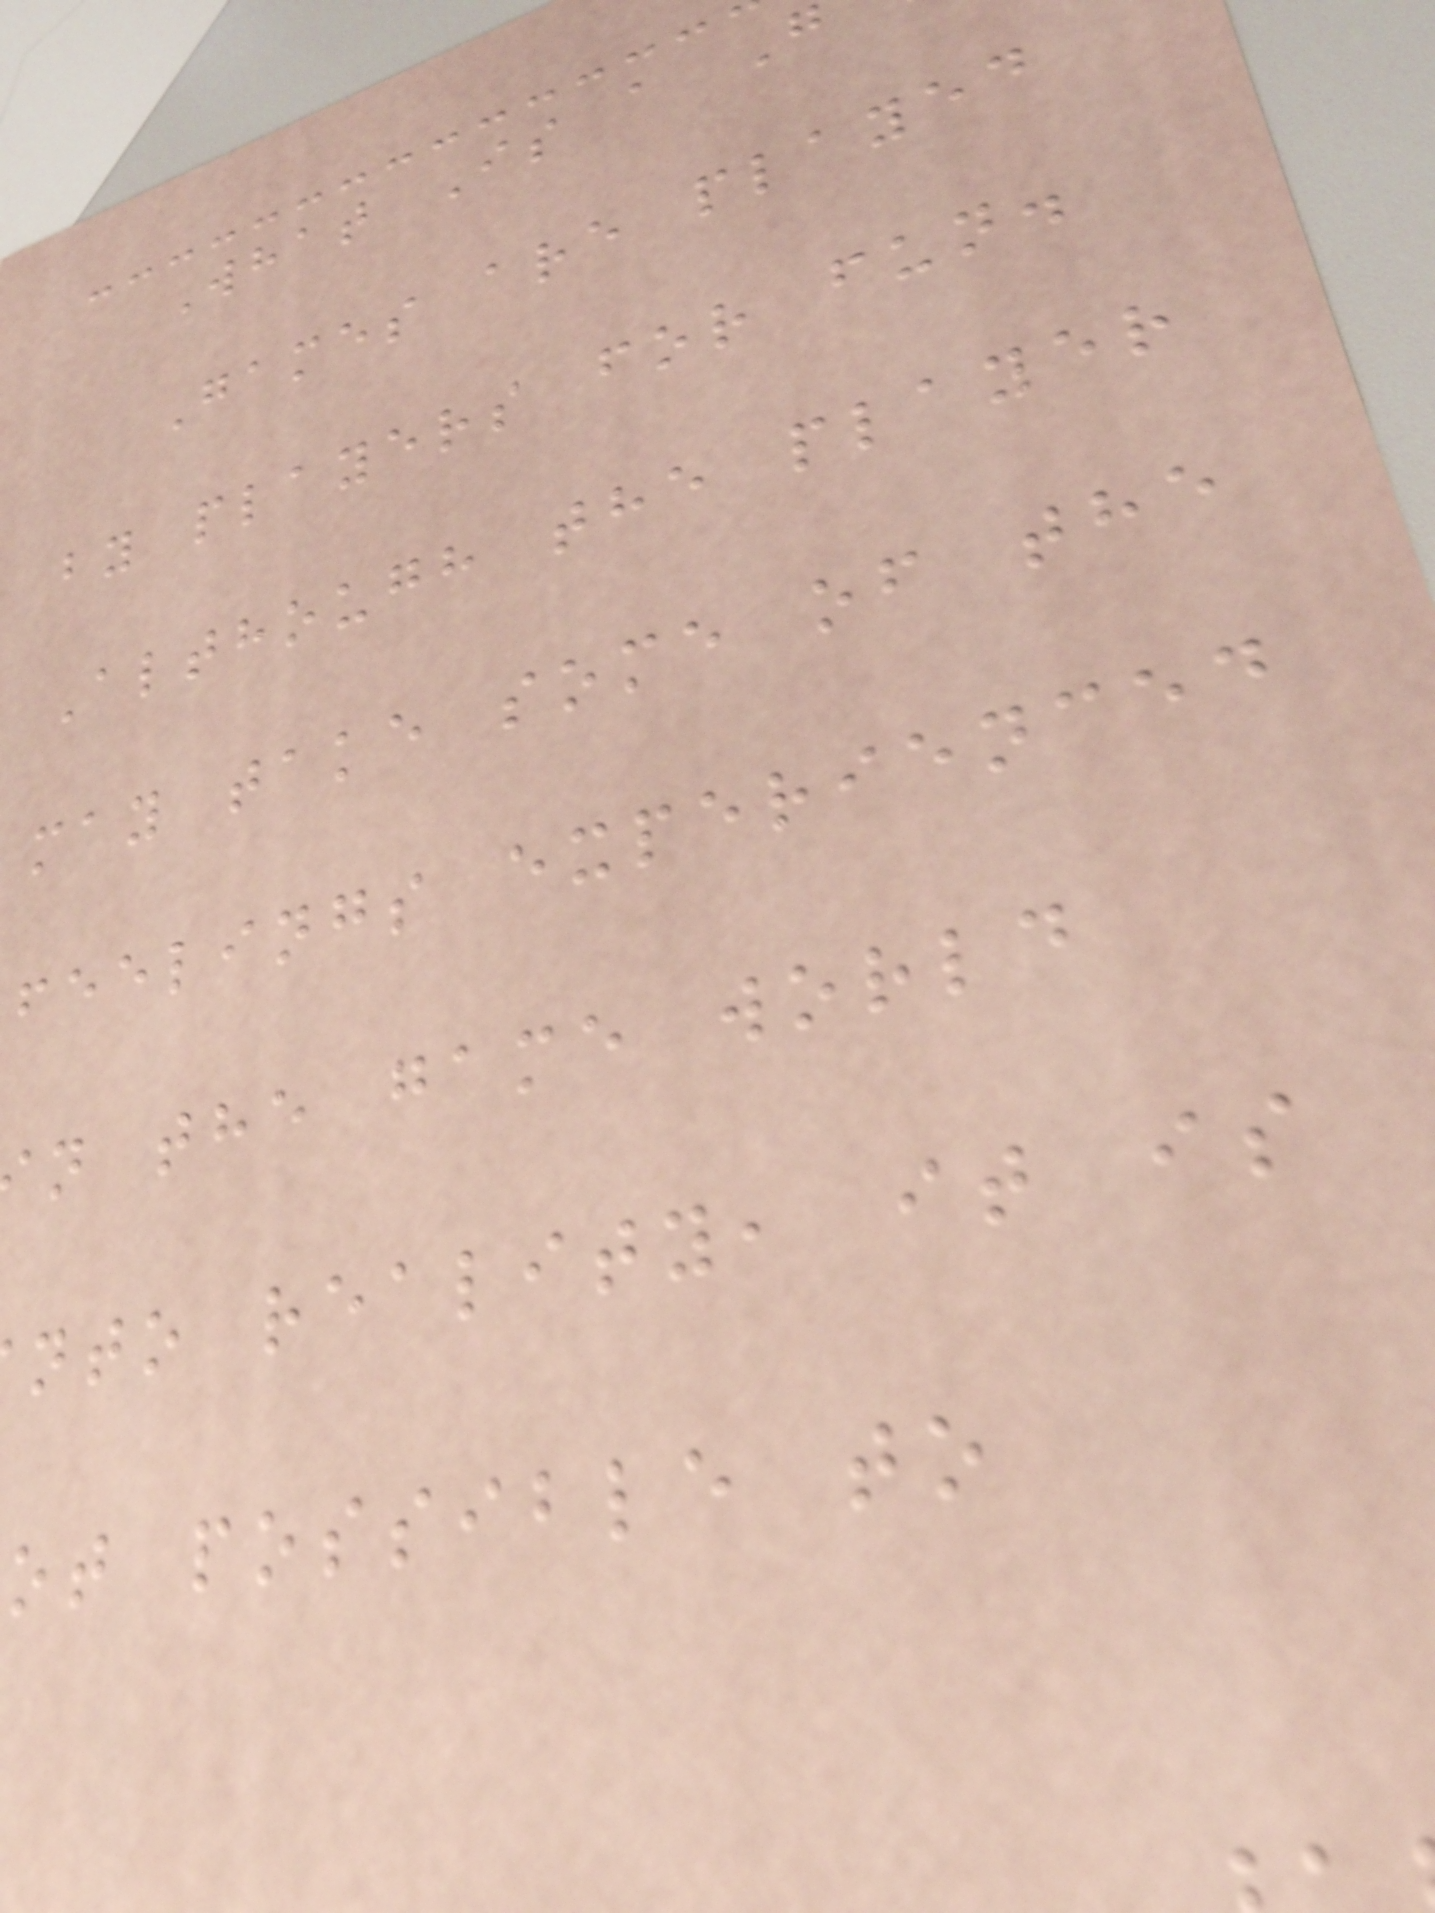What Is a G
Games are played
by players for fun.
Although the player
may take some of the
feelings experienced
n the game world
nto reality, it is
ot possible to
